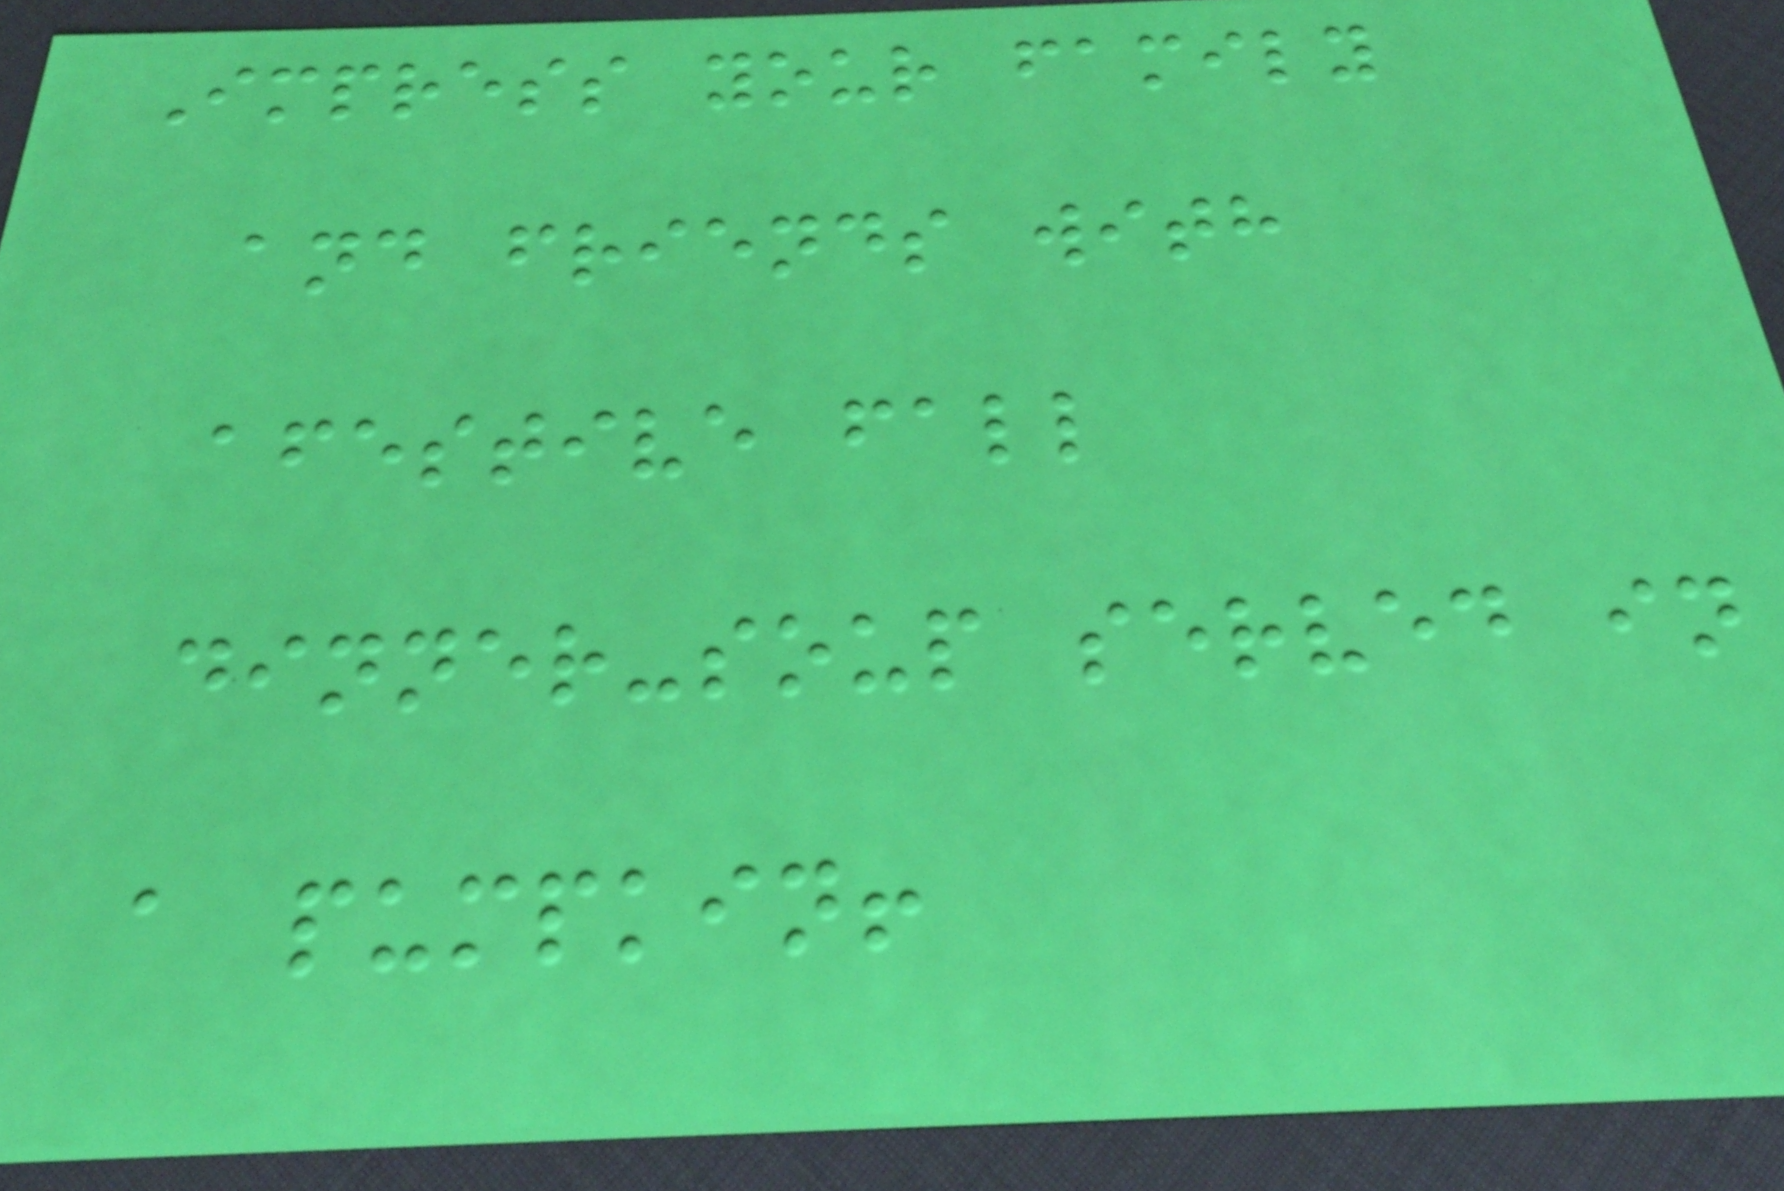Impress your family
and friends with
afestive fall
dinner-soup served in
a pumpkin!
